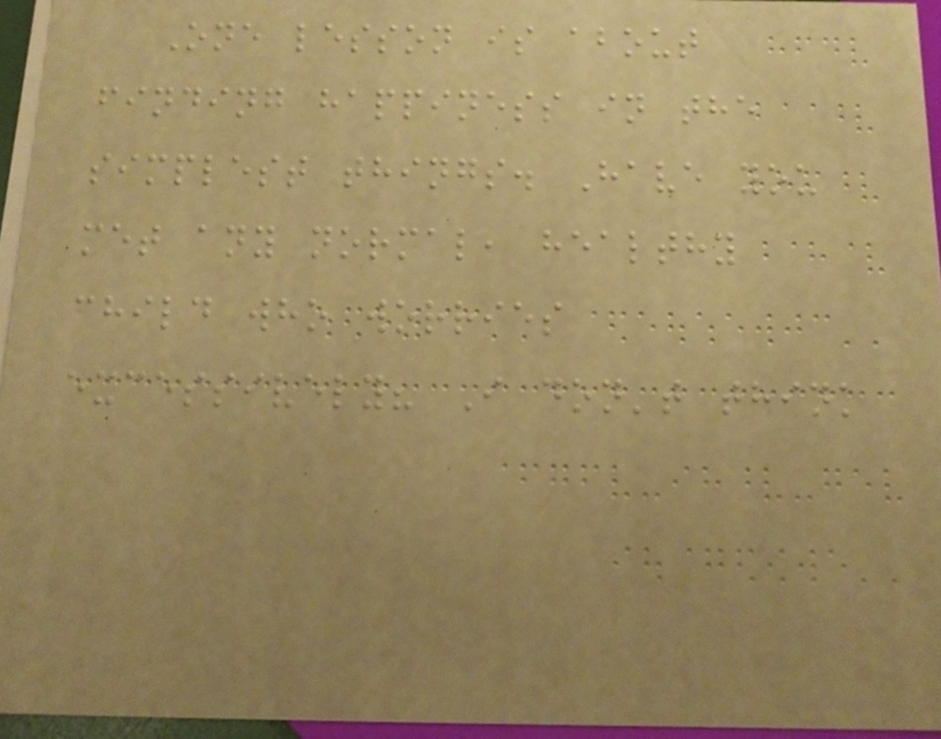One lesson is about
finding happiness in the
simplest things. Have you
met any normal, healthy
child who worries
excessively? I don't think
